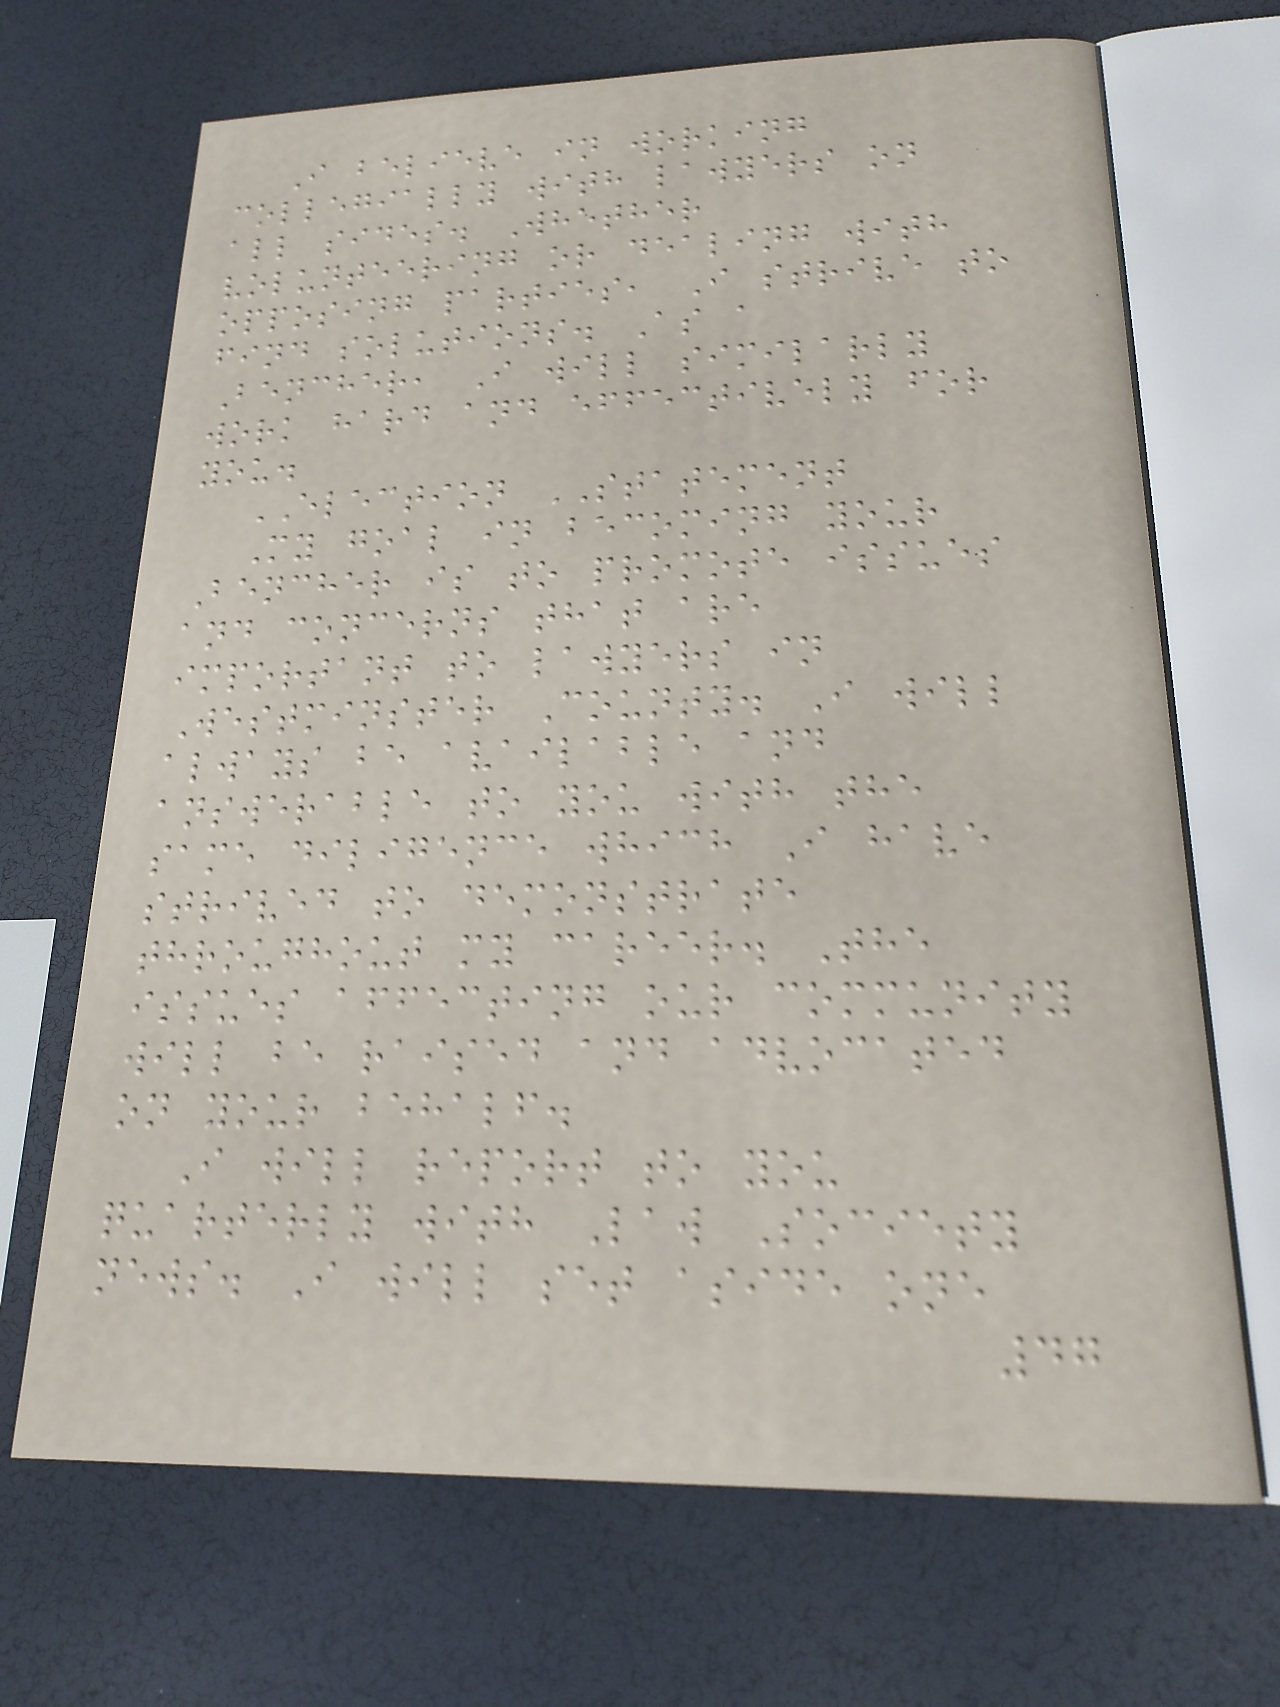I believe in working
collegially with lawyers on
all sides. Whether
volunteering or dealing with
opposing parties, I strive to
find solutions. As a
Bencher, I will similarly
work hard and effectively for
you.
ELECTION STATEMENT
My goal in becoming your
Bencher is to promote issues
and concerns that are
important to lawyers in
Westminster County. I will
always be available and
answerable to you with the
same diligence which I have
strived to demonstrate
throughout my career. The
issues affecting our community
will be raised and advocated
on your behalf.
I will report to you
quarterly with Law Society
news. I will set aside one
47
